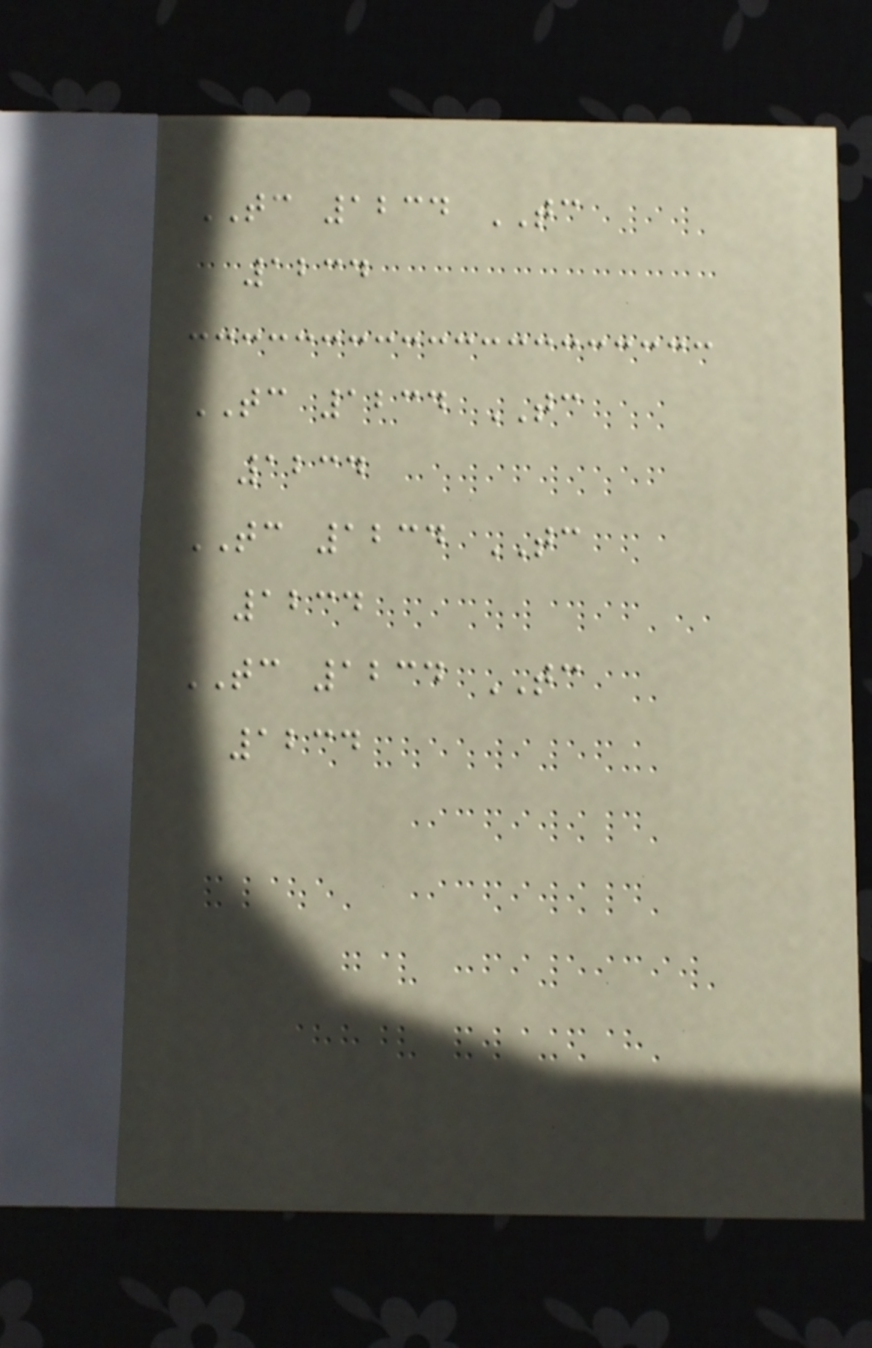TC 1234 TC
1234
TC 1234 TC
1234
TC 1234 TC
1234
TC 1234 TC
1234
